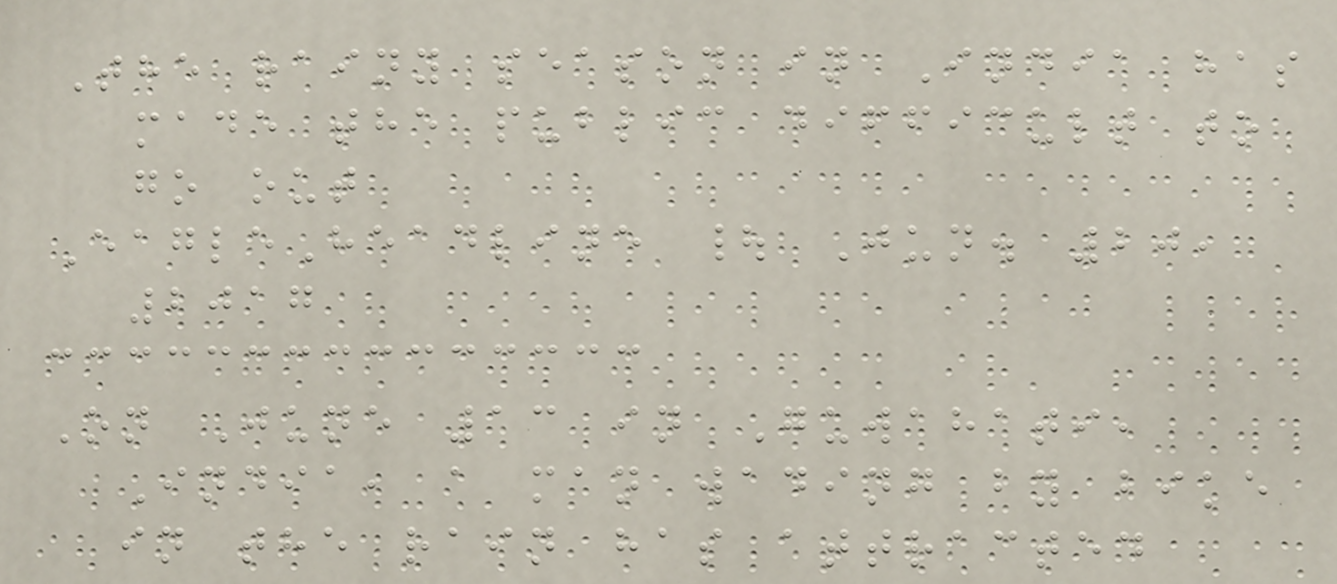The rainy season in India has
made the public difficult to
go out
EagleHeadline | Jun. 20,
2017
On June 13 in Guwahati,
India, a man wading by bike
in the rain has attracted
